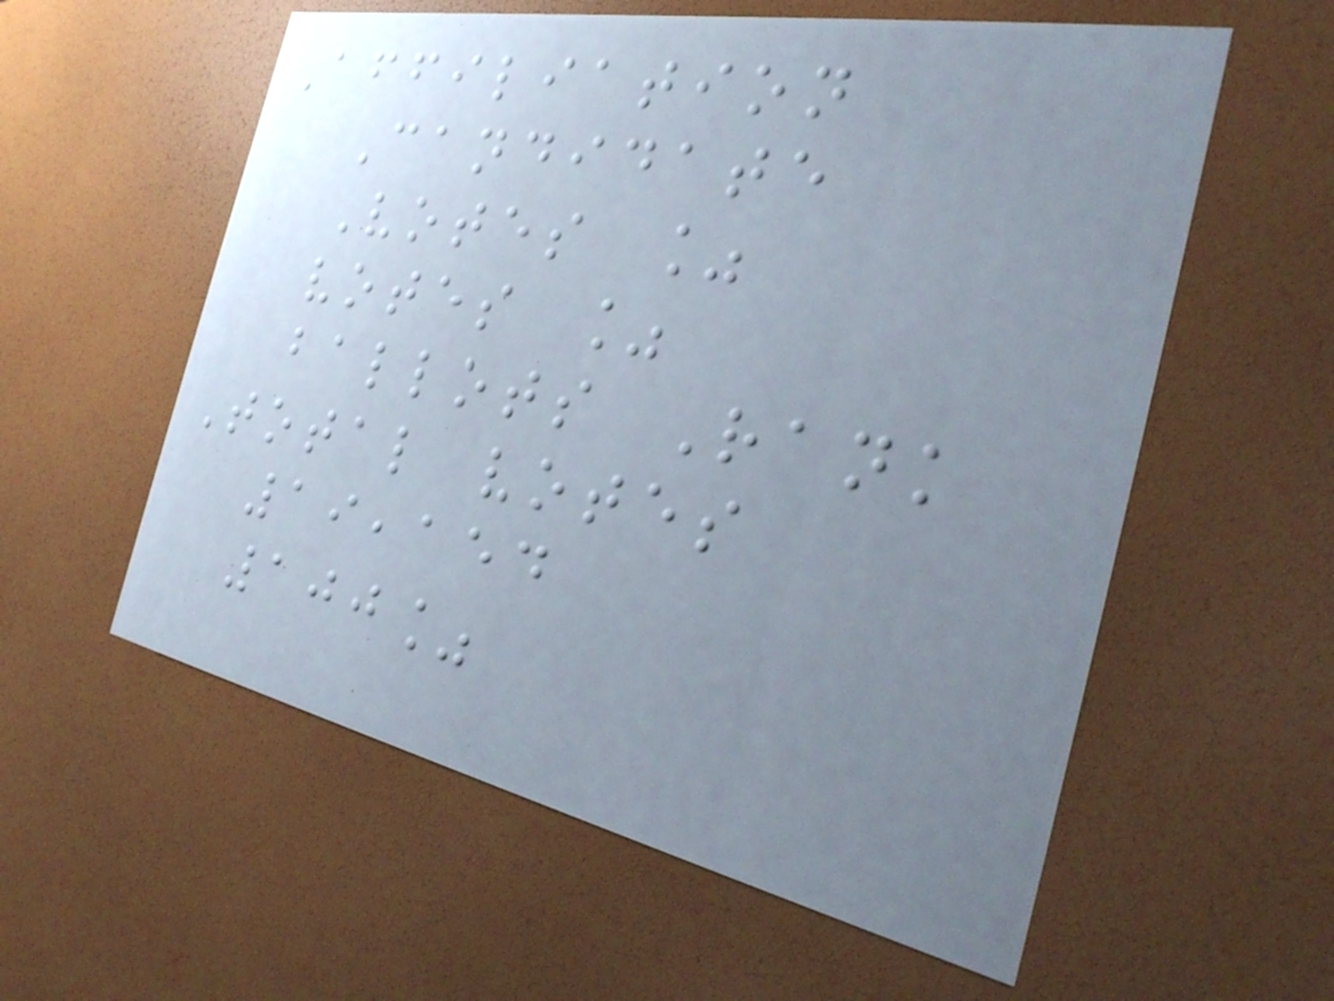Affiliation
Candidate
Votes %
votes %
ballots Rank
Total votes
19,154
100%
